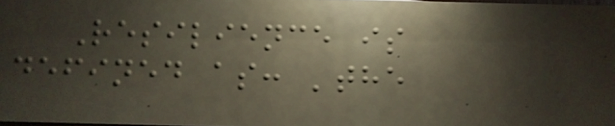Resilience is
defined as: 'the
